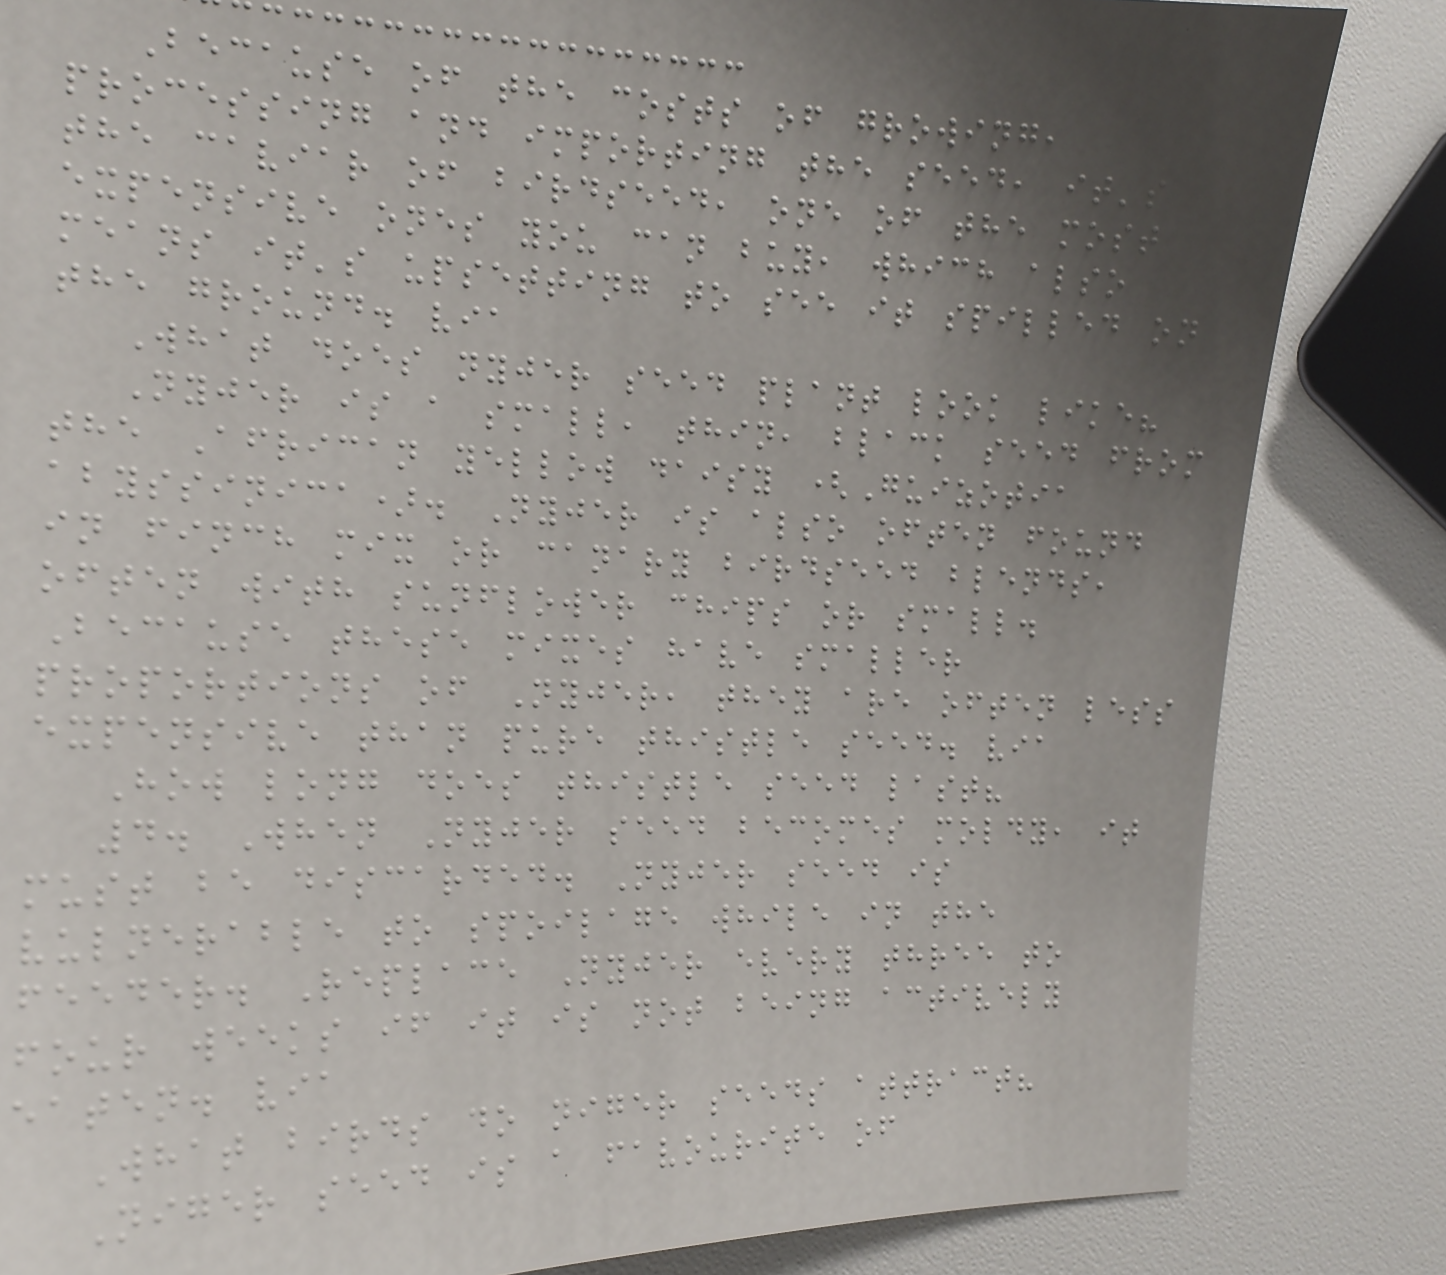Because of the costs of growing,
processing and importing the seed, it's
the caviar of birdseed, one of the most
expensive ones you can buy, which also
means it's upsetting to see it spilled on
the ground. via
What does nyjer seed plant look like?
Nyjer is a small, thin, black seed from
the African yellow daisy (Guizotia
abyssinica). Nyjer is also often found
in finch mix or canary birdseed blends,
often with sunflower chips or small.
Because these mixes have smaller
proportions of Nyjer, they are often less
expensive than pure thistle seed. via
How long does thistle seed last?
4. When Nyjer seed becomes moldy, it
must be discarded. Nyjer seed is
vulnerable to spoilage while in the
feeder. Replace Nyjer every three to
four weeks if it is not being actively
eaten. via
What birds do niger seeds attract?
Niger seed is a favourite of
